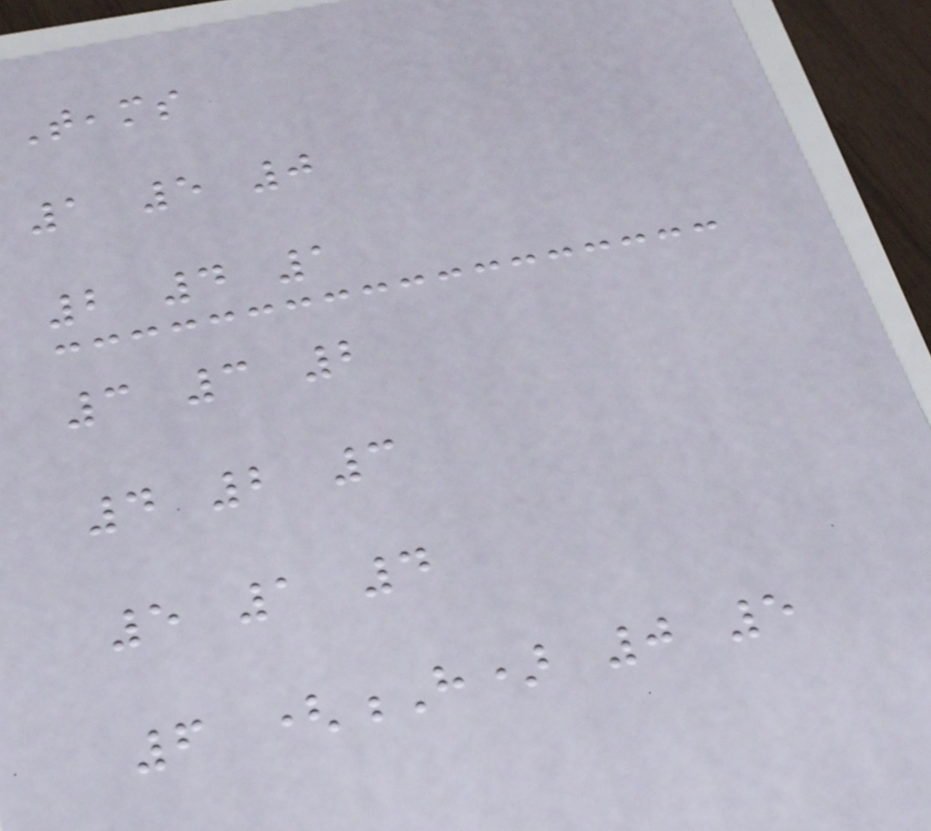Teams
1 5 0
2 4 1
3 3 2
4 2 3
5 1 4
6 (H) 0 5
